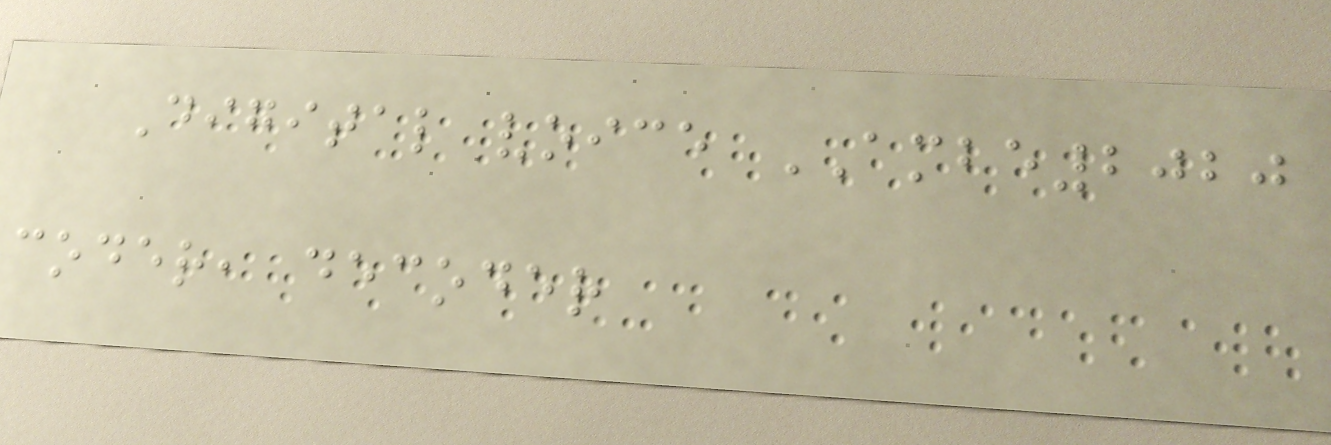Digital voice AMBE2020
coder, decoder
